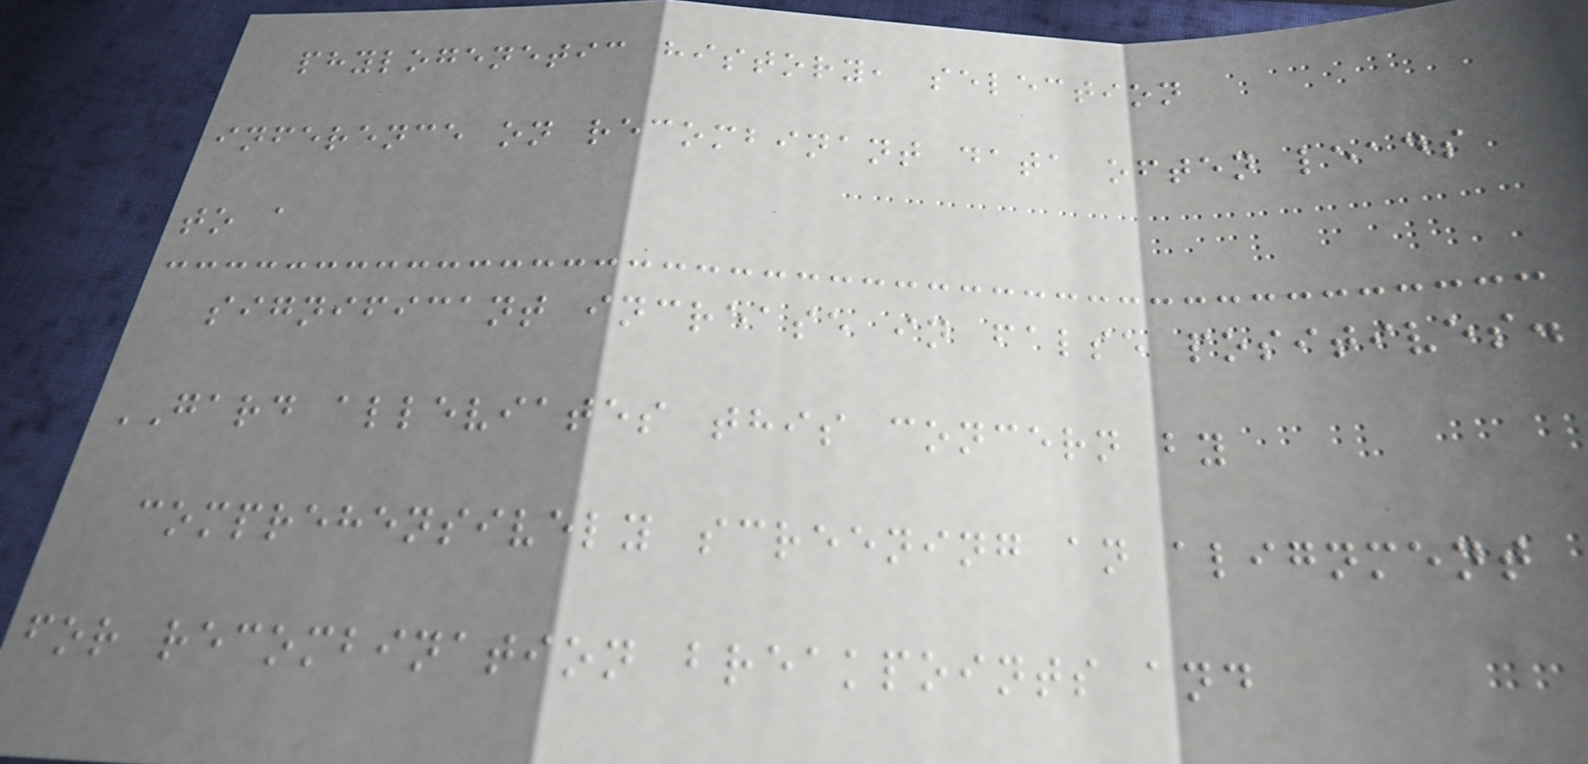phylogenetic history, selection
inference on recombinant data often leads
to a
significant increase in false positives.
GARD alleviates this concern by
comprehensively screening an alignment
for recombination breakpoints and
